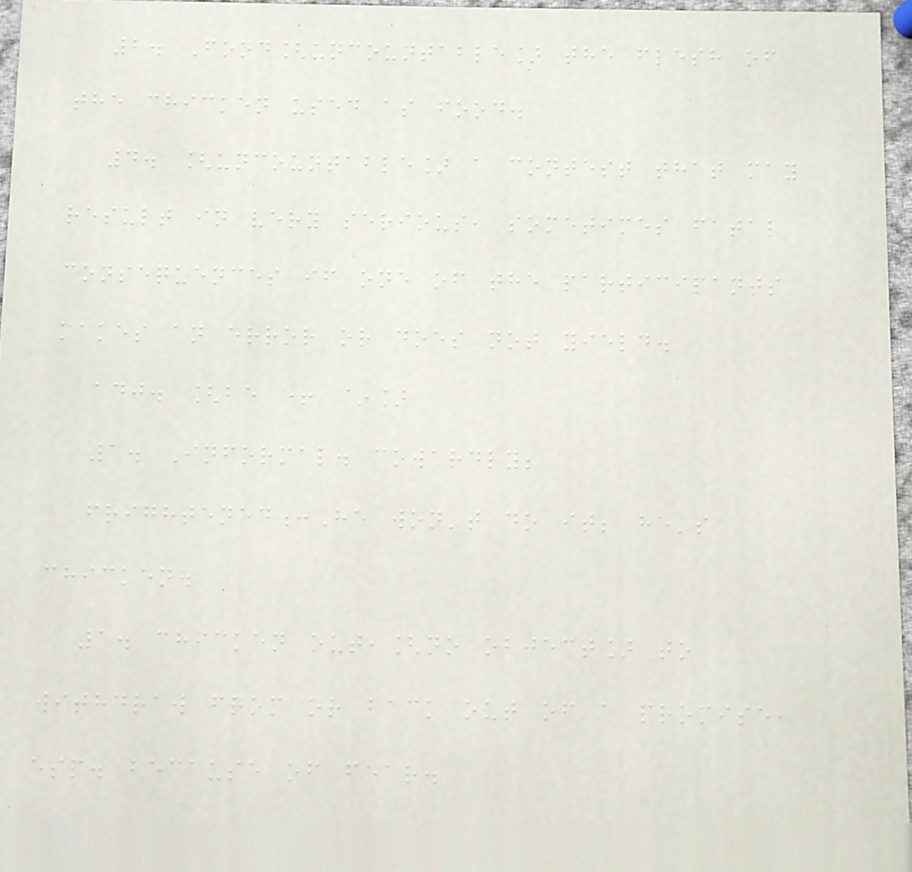2. Food[uncountable] the flesh of
the chicken used as food.
4. [uncountable] a contest that may
result in very serious, sometimes fatal
consequences if one of the participants
makes an error or does not yield.
adj. [be + ~]
1. Informal. cowardly;
frightened:He won't do it; he's
chicken.
1. chicken out,[no object] to
withdraw from or back out of a promise,
esp. because of fear.
